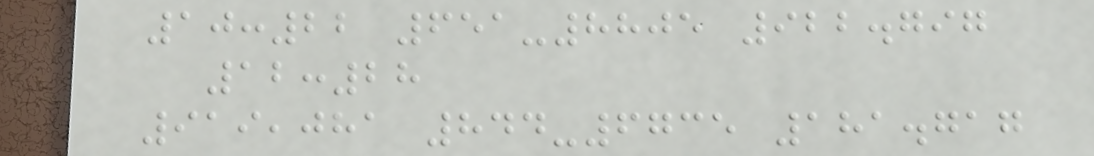10:22 651-8805 922.797
12:28
919,081 844-6735 181.717
